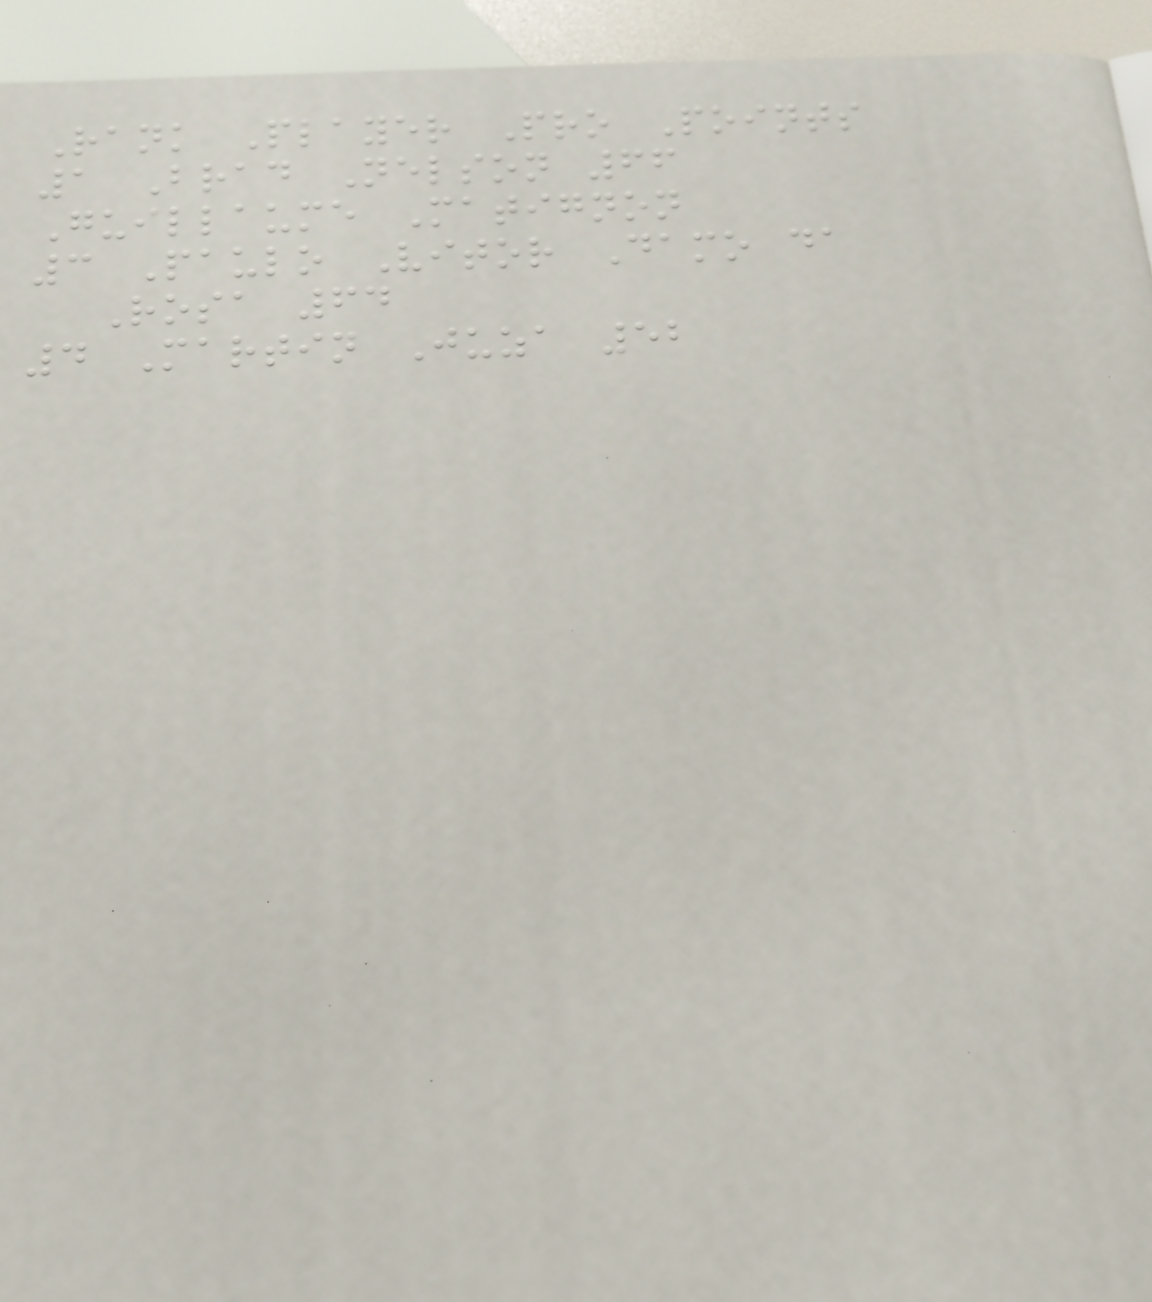Rank Player Pro Points
1 Brad Nelson 66
Guillaume Matignon
3 Paulo Vitor Damo da
Rosa 64
4 Martin Juza 52
